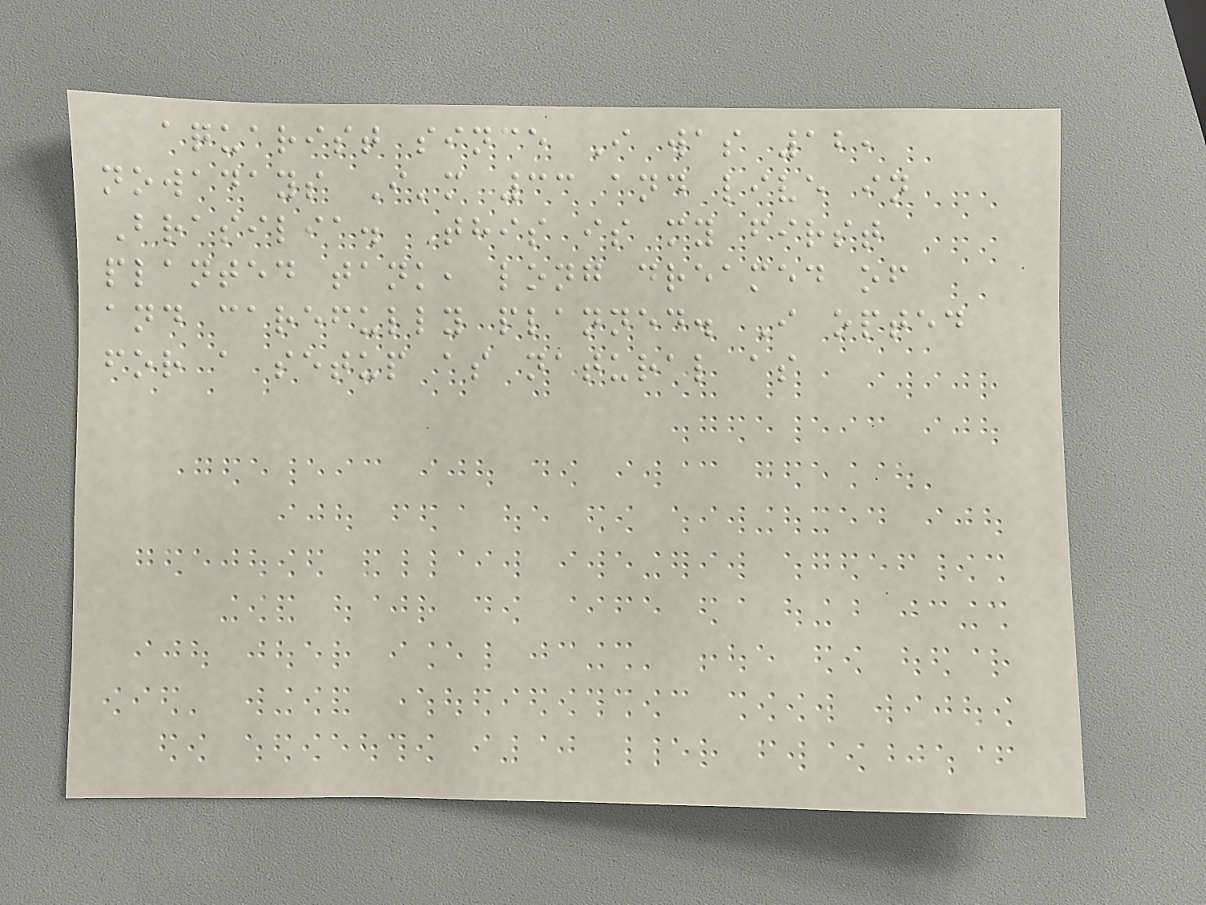aquarist since I was 12,
nowadays I'm 33 and live in
Brasilia. This is my first
planted tank, long dreamed of
and carefully planned. I opted
for a setup as natural as
